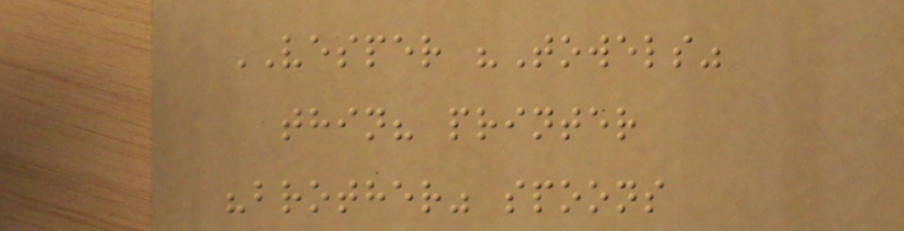VESPER "Towels"
thin? printer
"brother" spoons
